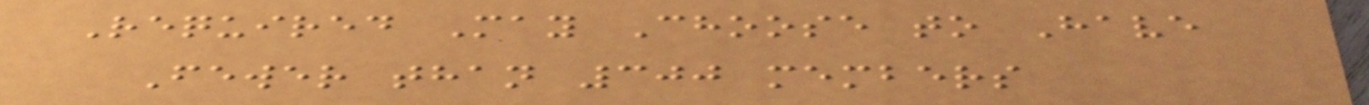Required May Choose to Have
Fewer than 300 members
